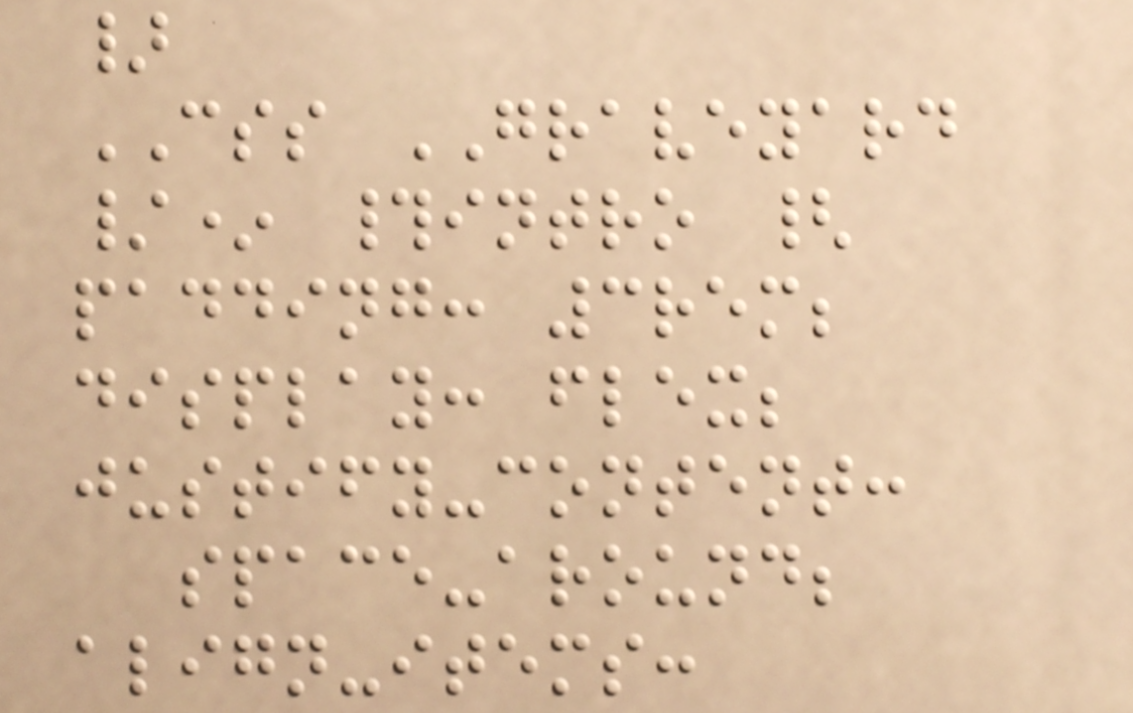}
CSS GRAVEYARD
/* #intro {
padding: 3rem;
display: flex;
justify-content:
space-around;
align-items:
